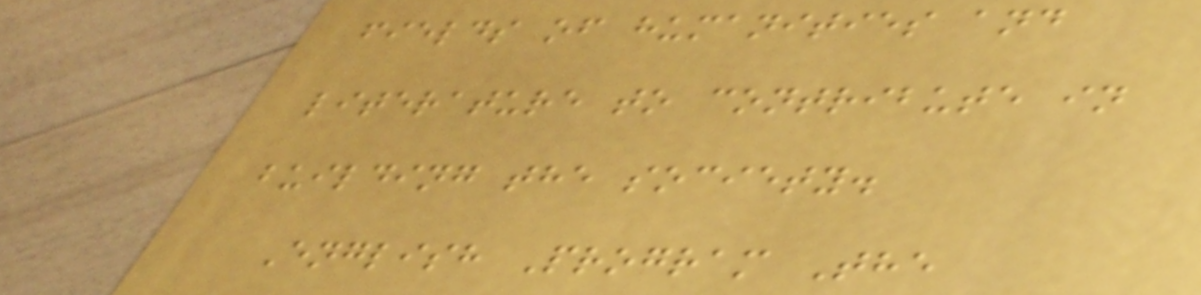fields of humanities and
literature to contribute in
building the society.
English Program The
